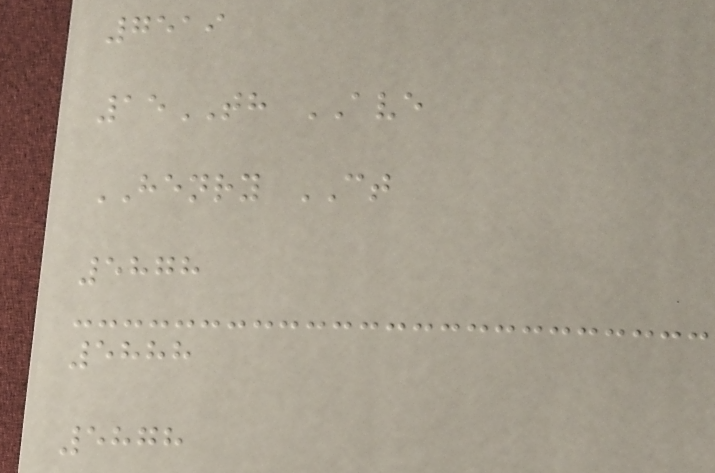7519
15TH AVE
HENRY CT
5878
5888
5878
